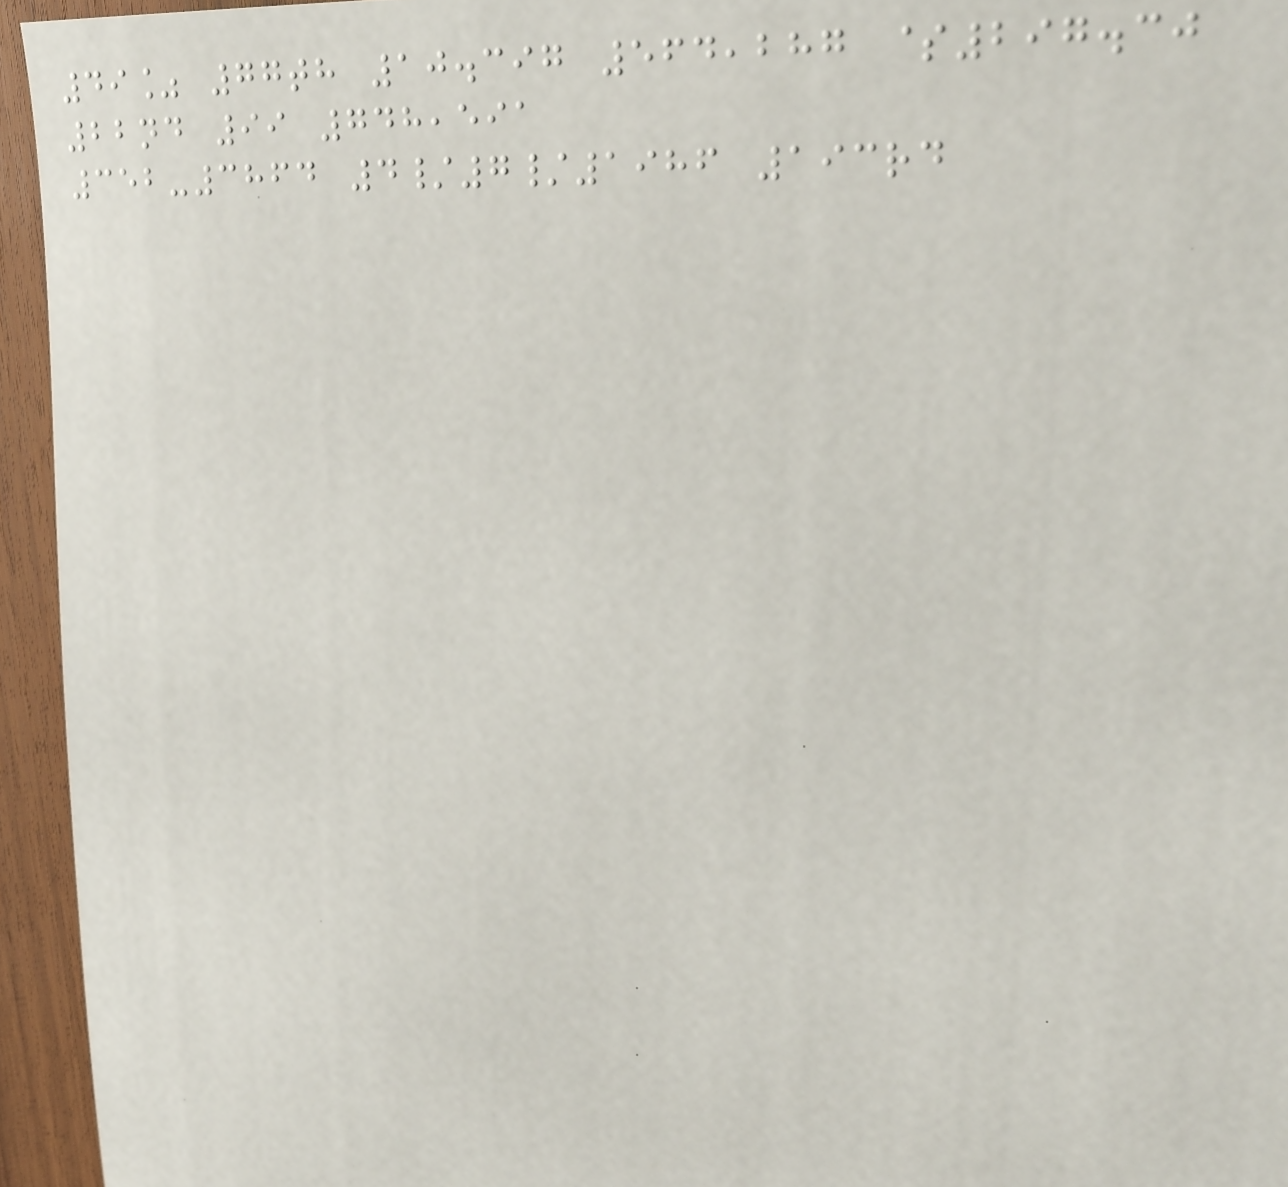49% 77th 10.397 564,287 $297.30
22nd 99 748,591
352-3864 4/7/1986 193rd
